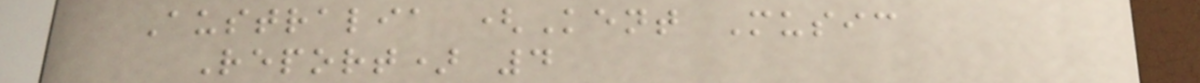Australia (Kent Music
Report) 4
